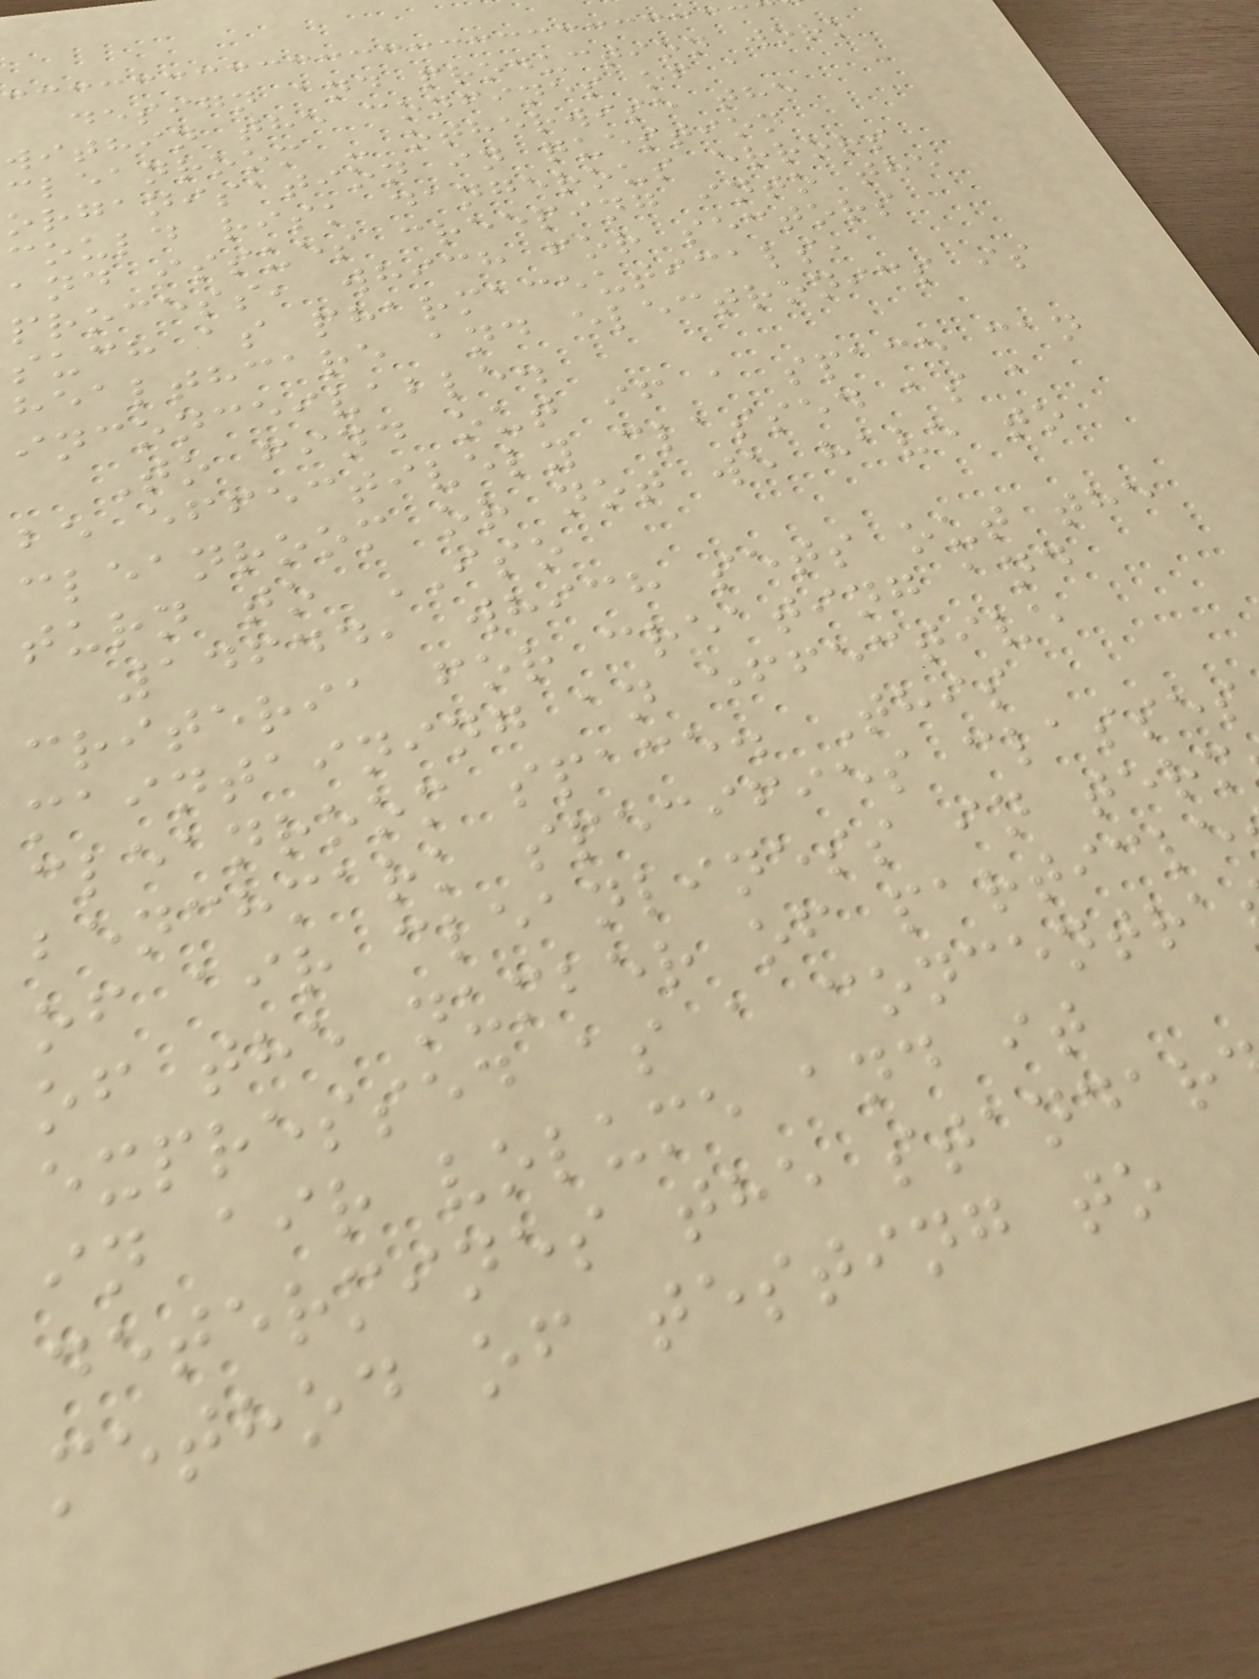design and production work
within the confines of a
cleanroom - otherwise the
organisation in question
could risk dangerous errors
and issues creeping into the
process, which for sectors
such as pharmaceuticals,
healthcare and electronics is
inconceivable.
To find out if a space can
be effectively classed as a
cleanroom or not we have to
turn to ISO
14644, which sets out the
criteria for creating and
maintaining an effective
cleanroom space. This
benchmark specifies classes
of air cleanliness in term
of the number of particle
expressed as a concentra
in air volume and it
determines the standar
method of testing to
